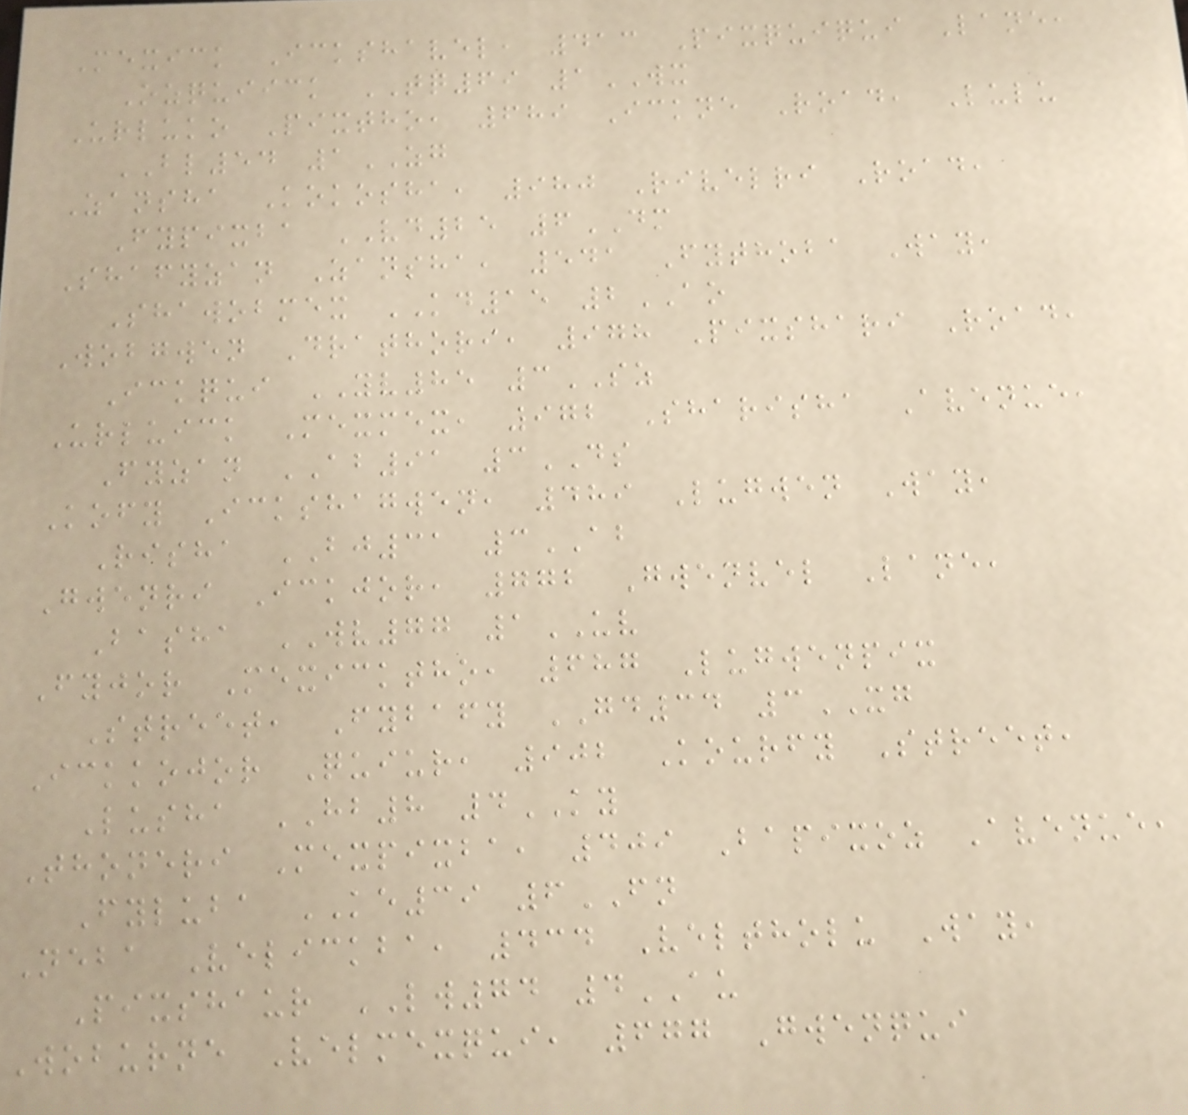Mexick Ickshavel, 413 Pixquiqui Lane,
Ozquiick TQ69 1WX
Urluko Pixtho, 689 Ickne Road, Lulu
BL54 1ZG
Zansha Kokosha, 980 Rivelri Road,
Fypixba VD25 6DM
Shafyzan Zansha, 541 Fythoba Way,
Shawobmex KD15 2AO
Wobgwen Drathori, 978 Pixshari Road,
Ickqui YV85 3SZ
Urluick Mexmex, 972 Sharisha Avenue,
Fyzan AB91 3DS
Kofy Ickshagwen, 489 Lugwen Way,
Risha BJ31 3AB
Gwenri Ickjor, 772 Gwenvel Lane,
Basha WV77 1UV
Fyjor Mexicktho, 687 Lugwenpix
Street, Fybafy GD34 3XG
Ickkojor Quiur, 902 Kourfy Street,
Lusha HB8 4KY
Thoneri Mexpixba, 409 Bapixoz Avenue,
Fyluba KE39 6FN
Neba Velickba, 434 Veltholu Way,
Pixshaur LW74 4AU
Woburne Velmexqui, 677 Gwenqui
